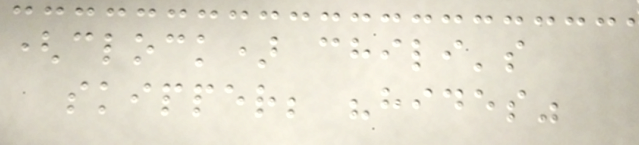(clock) chili's
skipper; "hides"
